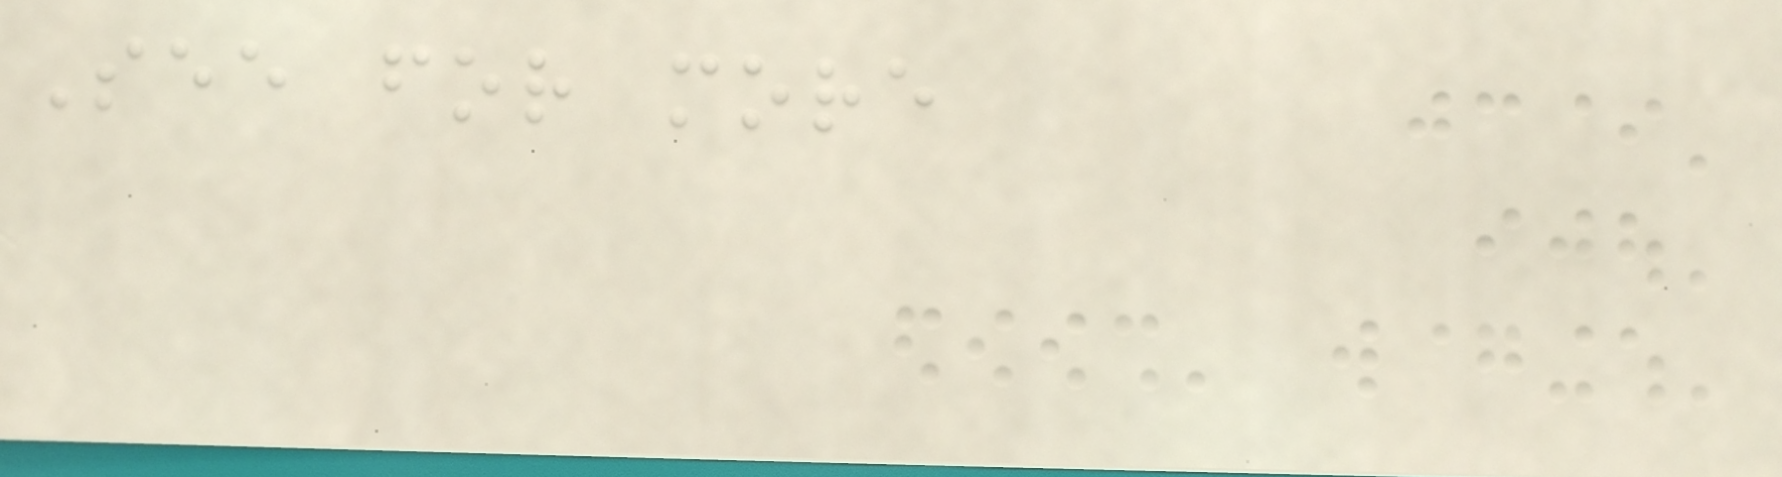See for more
